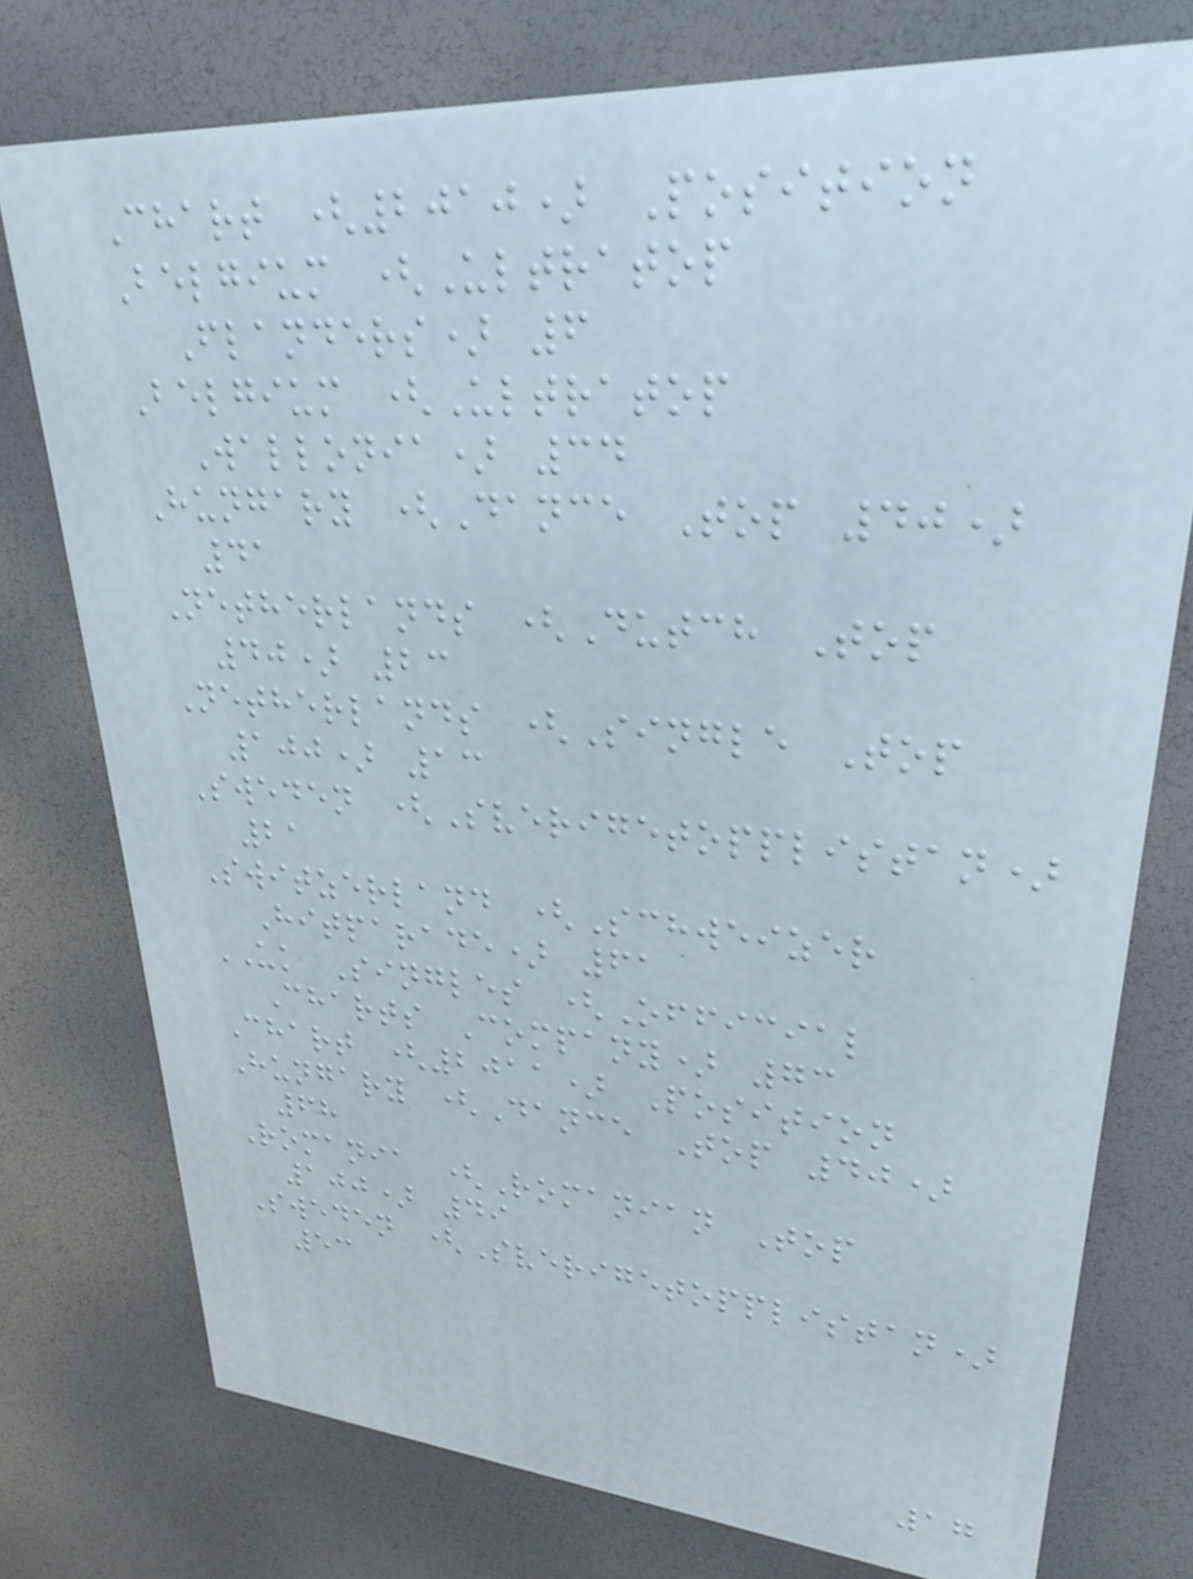Chart (2010) Position
Belgium (Ultratop
Flanders) 6
Belgium (Ultratop
Wallonia) 34
Hungary (Dance Top 40)
41
Netherlands (Dutch Top
40) 23
Netherlands (Single Top
100) 13
Sweden (Sverigetopplistan)
21
Switzerland (Schweizer
Hitparade) 61
UK Singles (Official
Charts Company) 73
Chart (2011) Position
Hungary (Dance Top 40)
68
Romania (Romanian Top
100) 49
Sweden (Sverigetopplistan)
53
17
